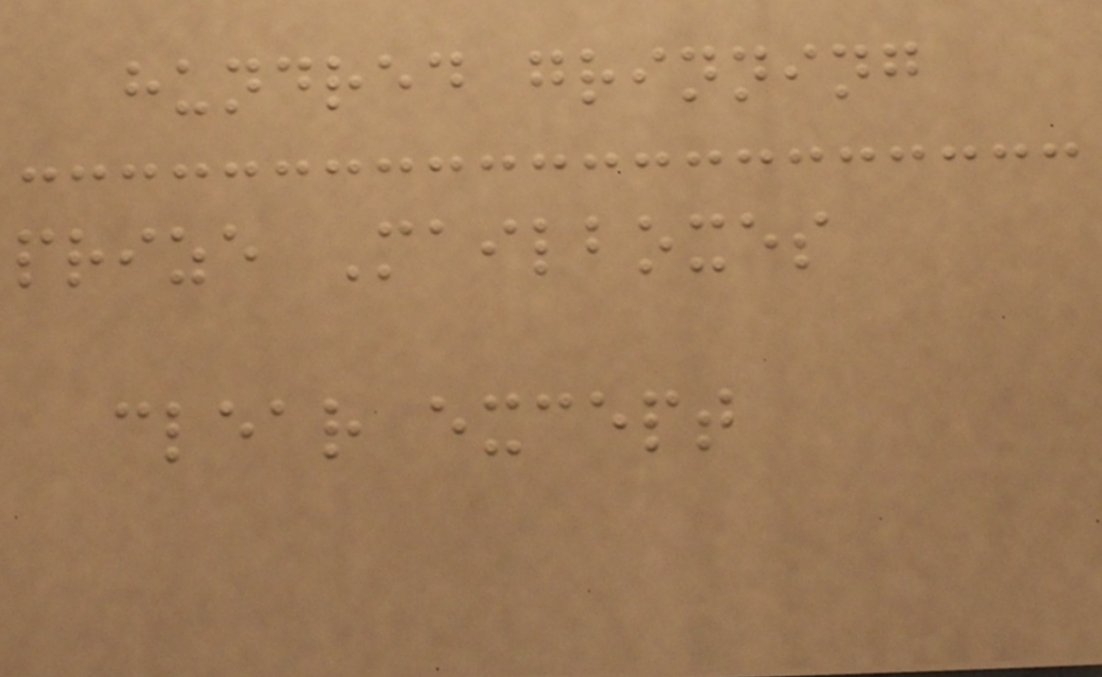hundred grinning
prize Mailboxes
clear except
